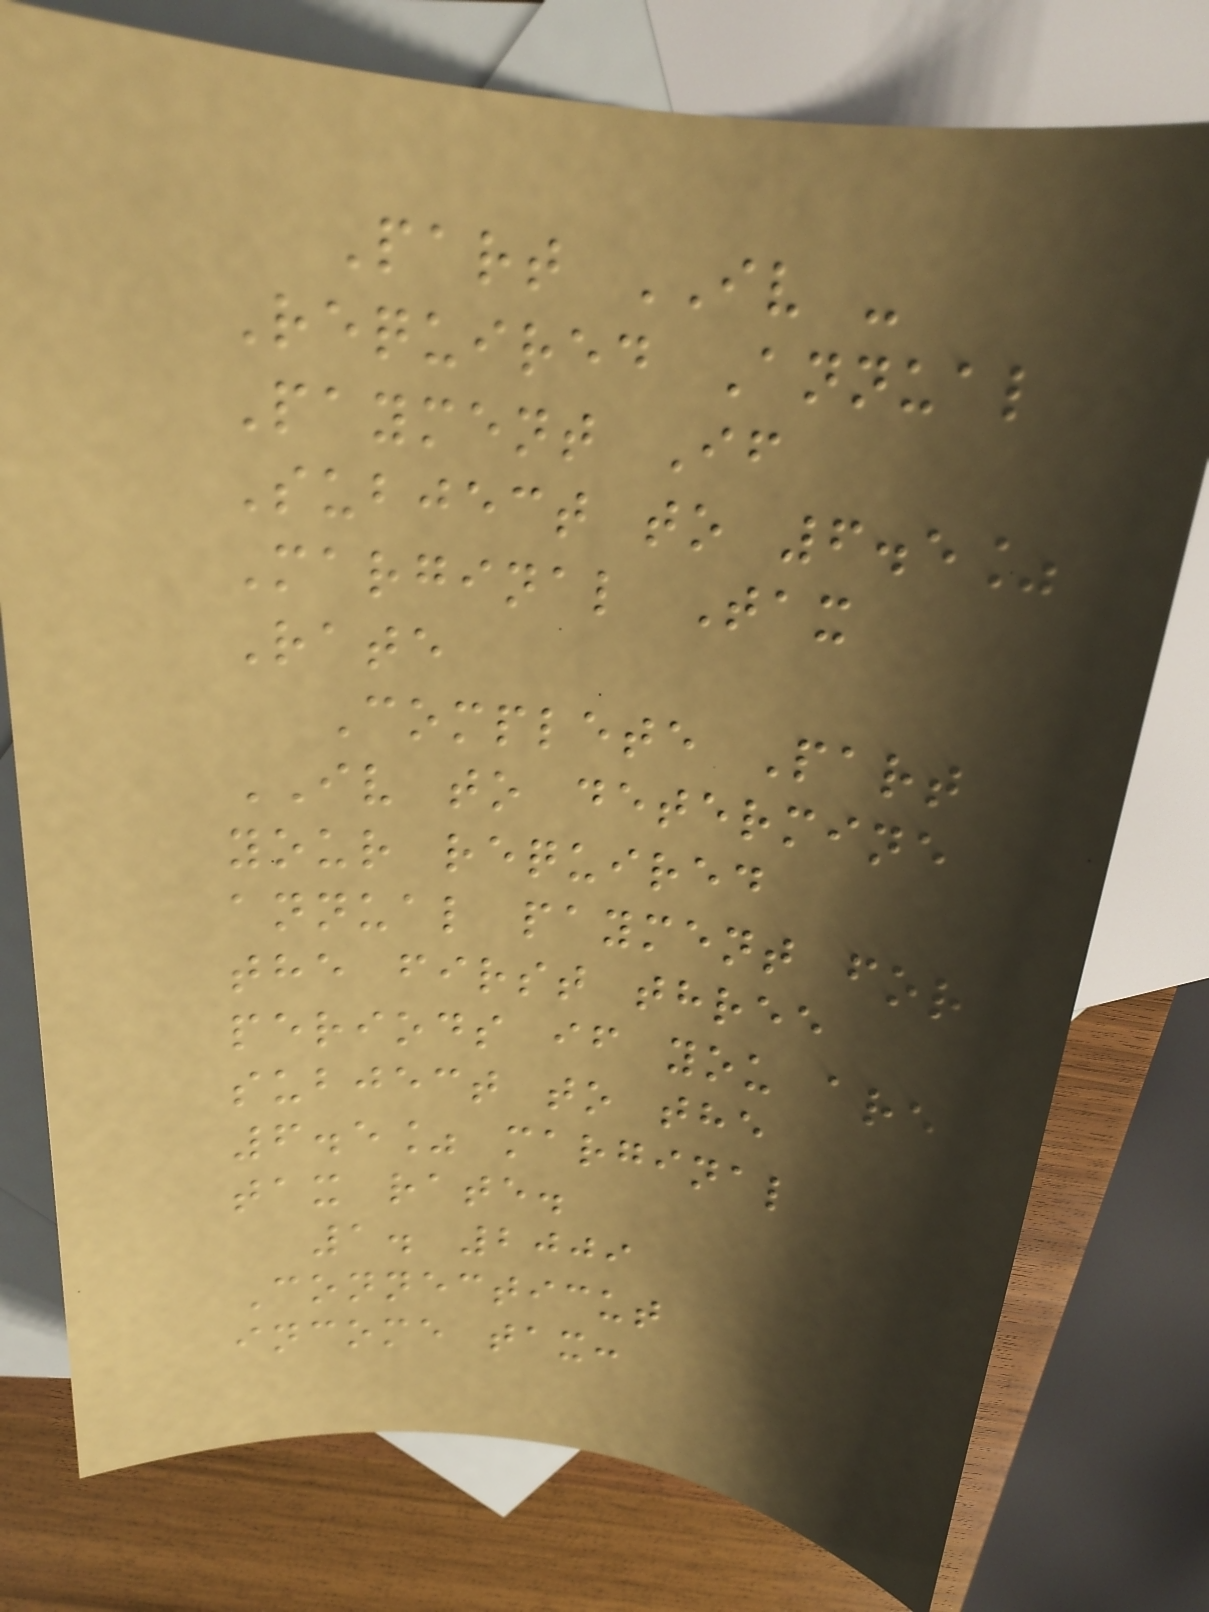Part IV -
Required Annual
Payment If
Subject to 6.5%
Marginal Tax
Rate
Complete Part
IV to determine
your required
annual payment for
the first three
periods if you are
subject to the
6.5% marginal
tax rate.
1. 2009
Connecticut
income tax:
